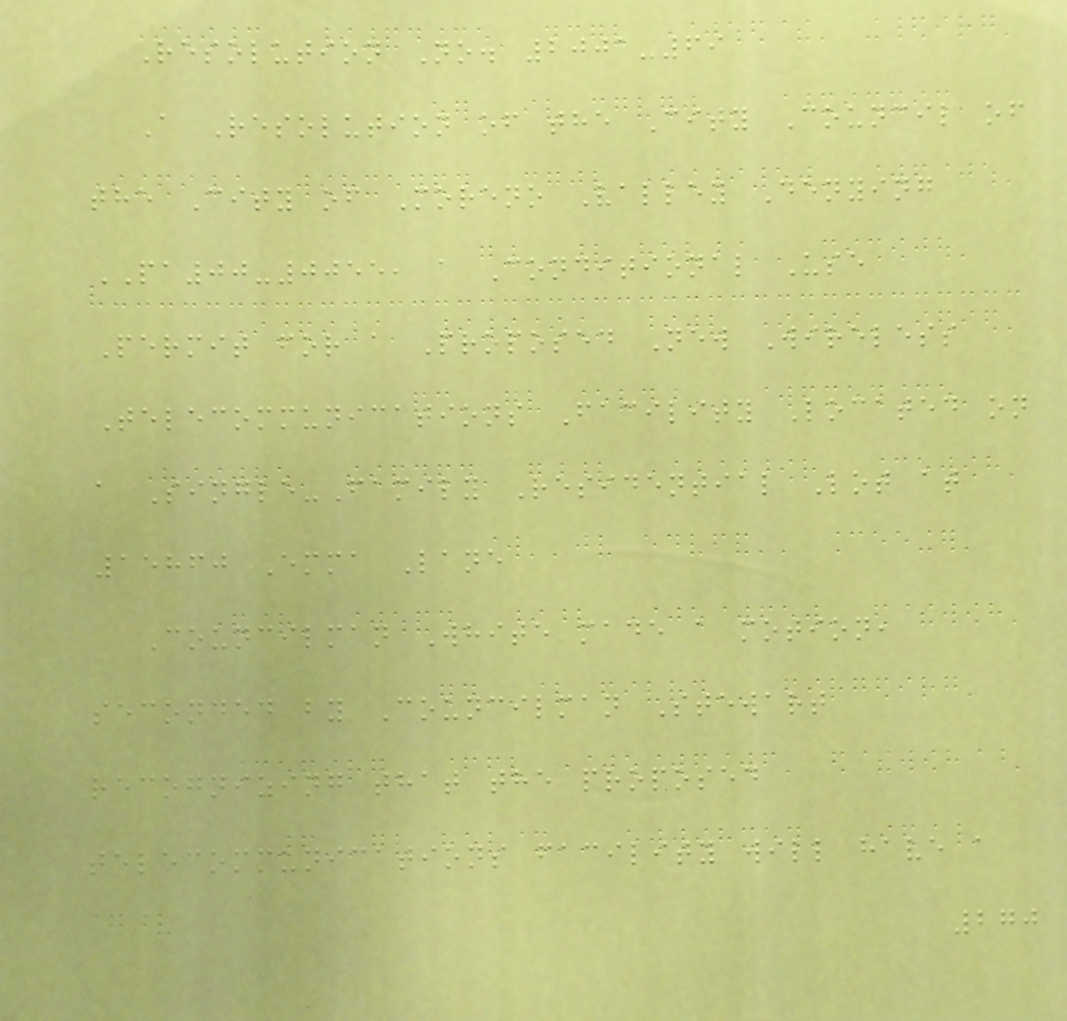Resolution No. 2001-69
A Resolution of the City Council of
the City of Moreno Valley Denying
PA00-0055, a Conditional Use
Permit for a Proposed New Wireless
Telecommunications Facility Located on
a Single-Family Residential Lot at
15860 Emma Lane
Councilman White made a motion,
seconded by Councilman Stewart
recognizing that the proposed
telecommunications facility will have a
270
